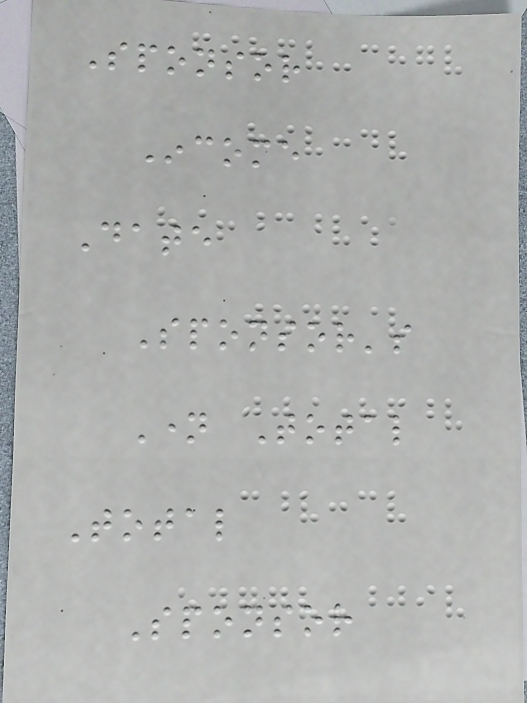Sponsor
Income
Date
Sponsor's
Name Total
Total
Sponsor
